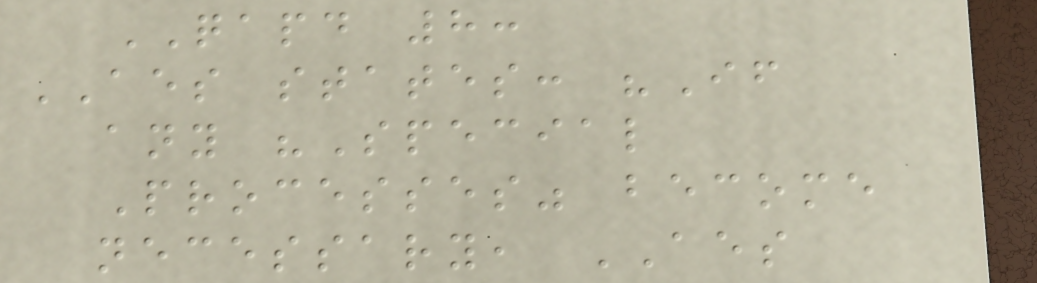QAPD 8:
AES states: "If
any "Special
Processes" become
necessary, AES
